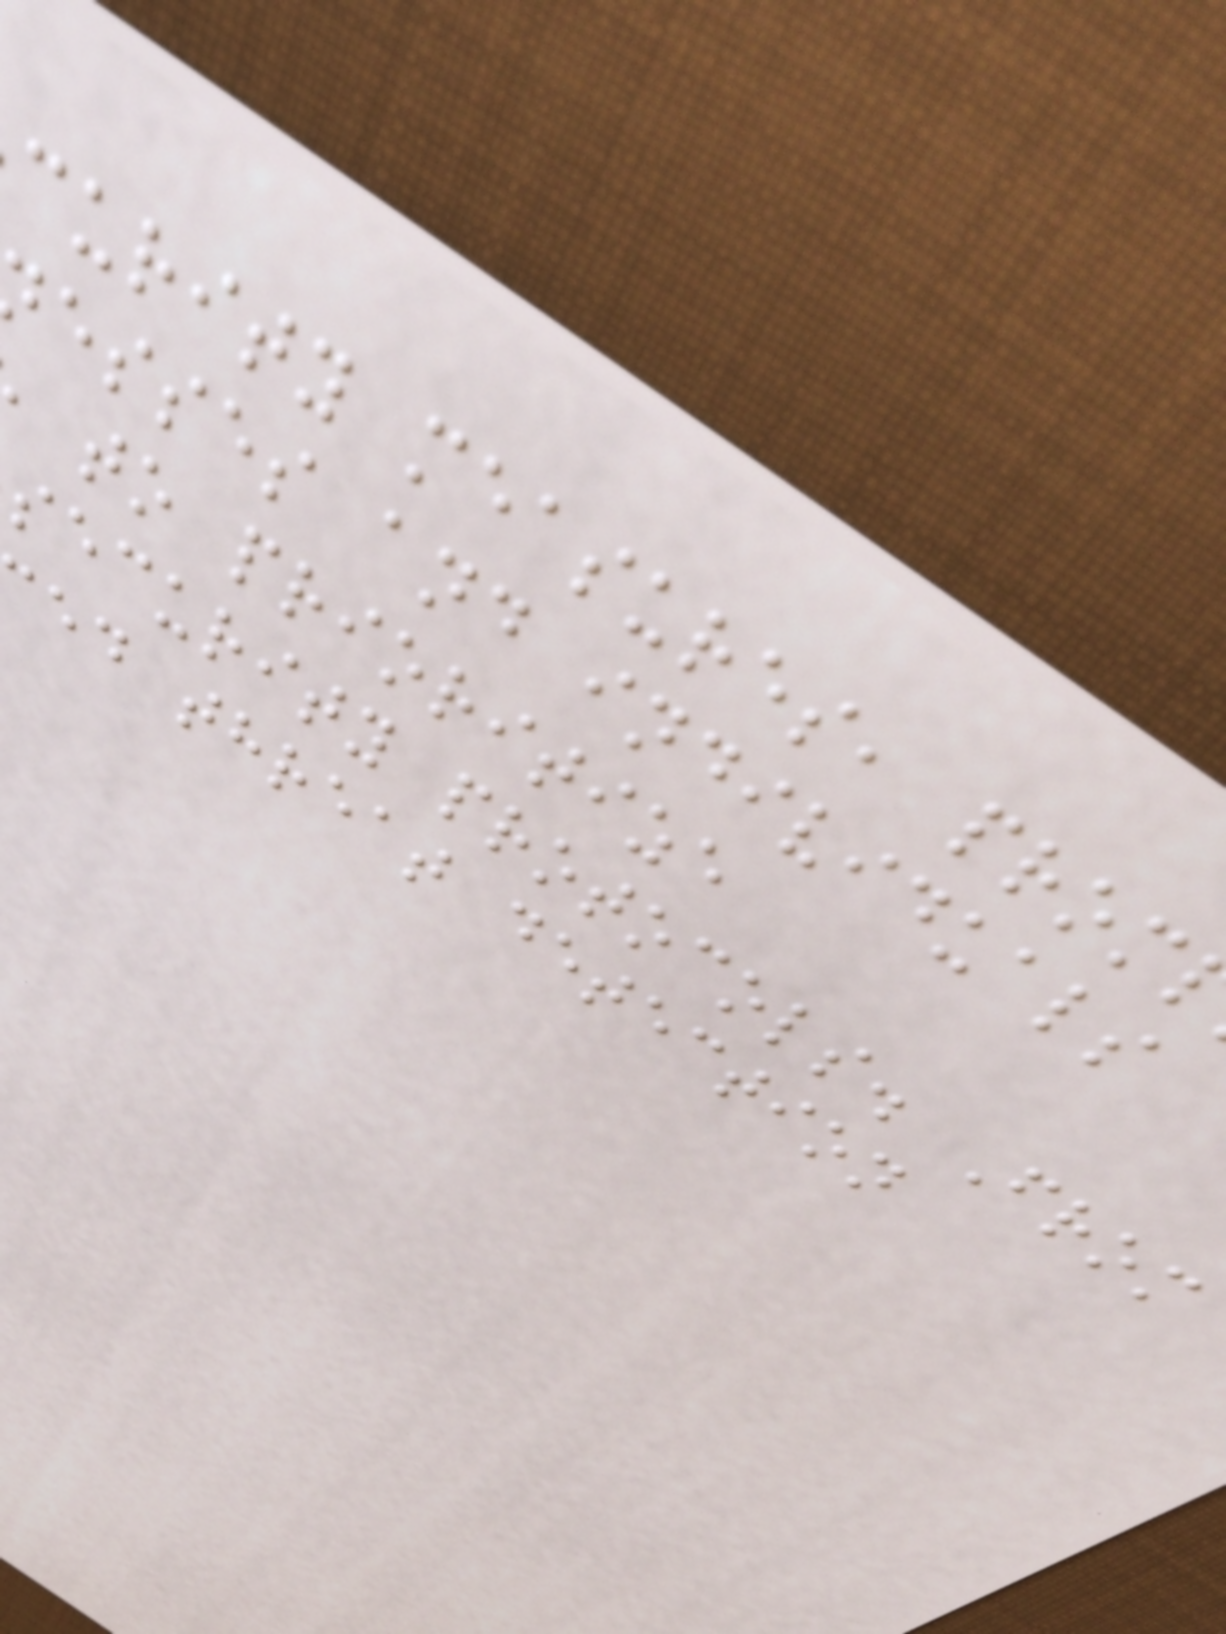curity measures, prom
esses and individuals
to prioritize
security protocols. From
ed threat detection
